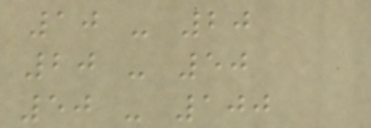10 - 20
20 - 50
50 - 100
